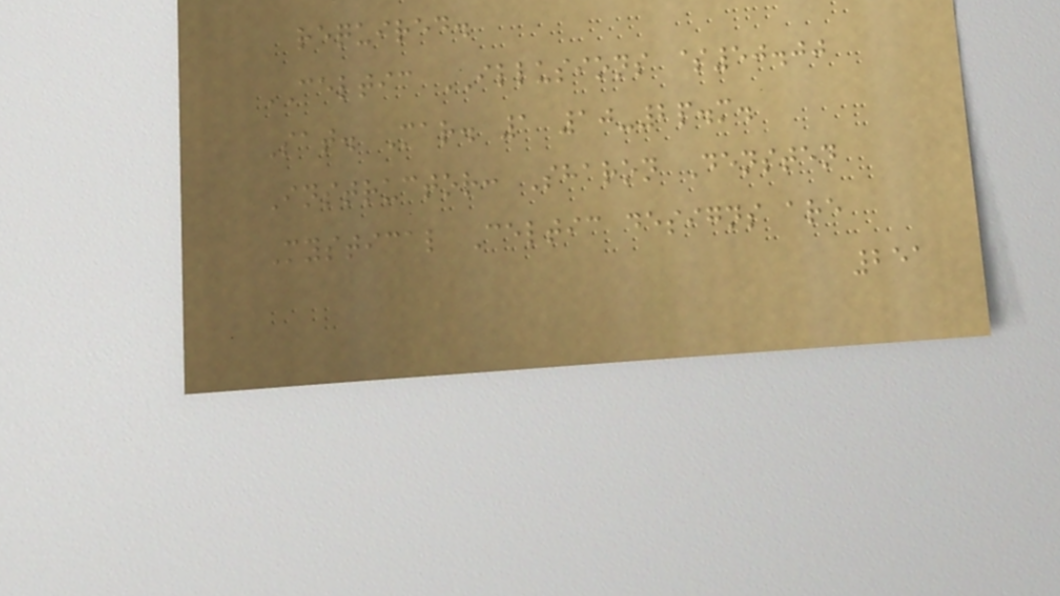required.
CELTIC ILLUSIONS $50.00
Sat. Mar. 1 10-2p.m.
Instructor: Sharon Densten
Mystical Celtic designs are
251
